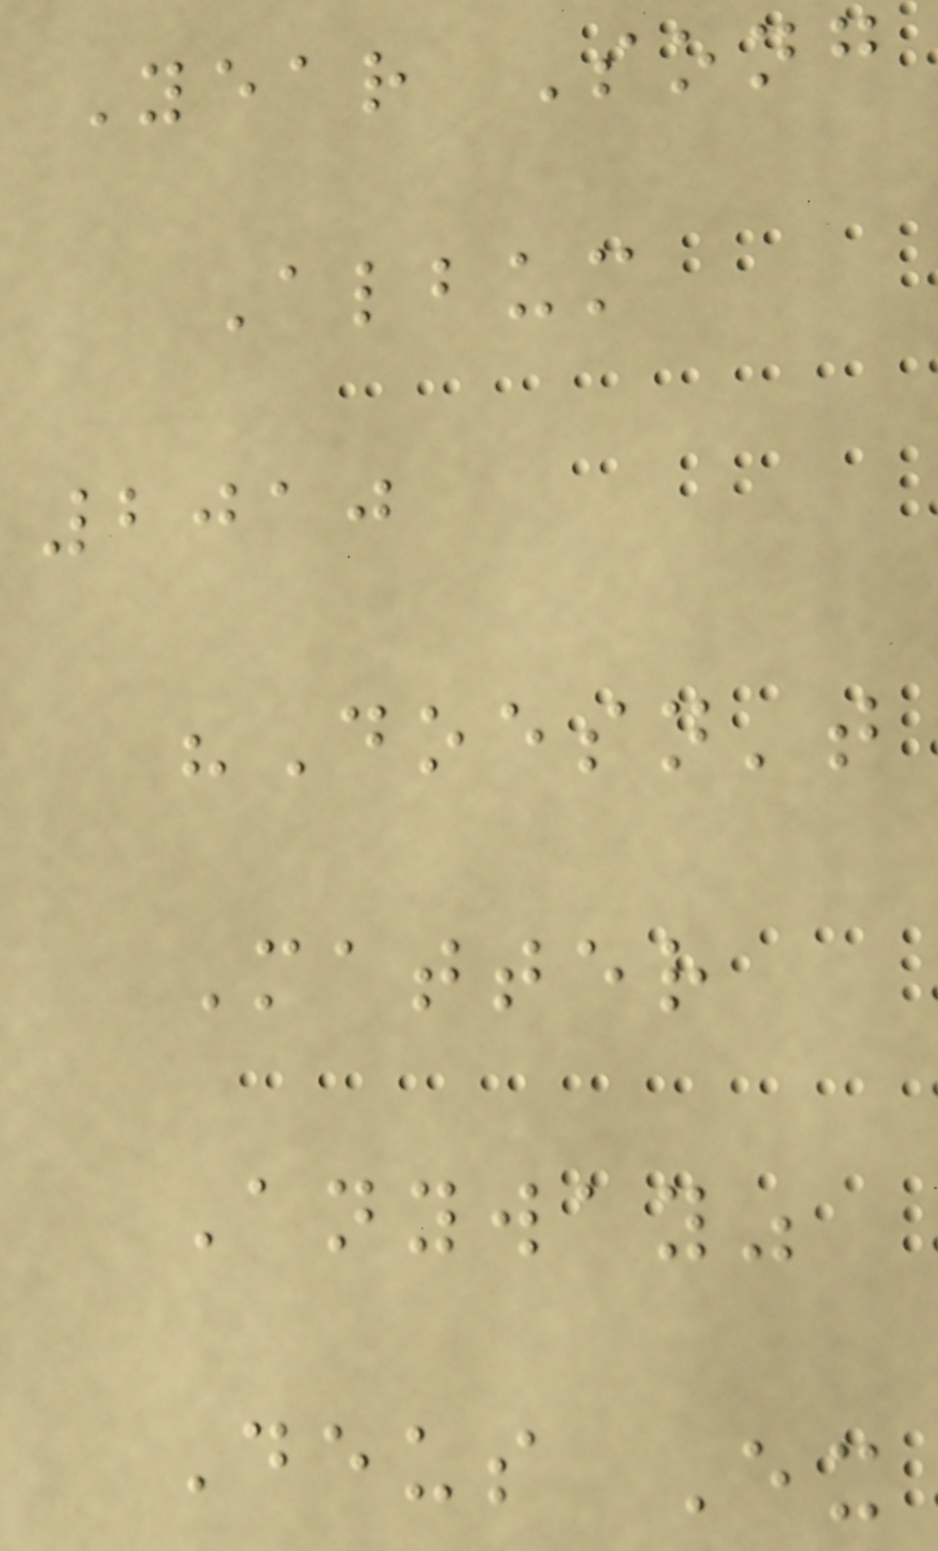Year Song
Album
2010
"Doesn't
Matter
Anyway"
Deus Ex
